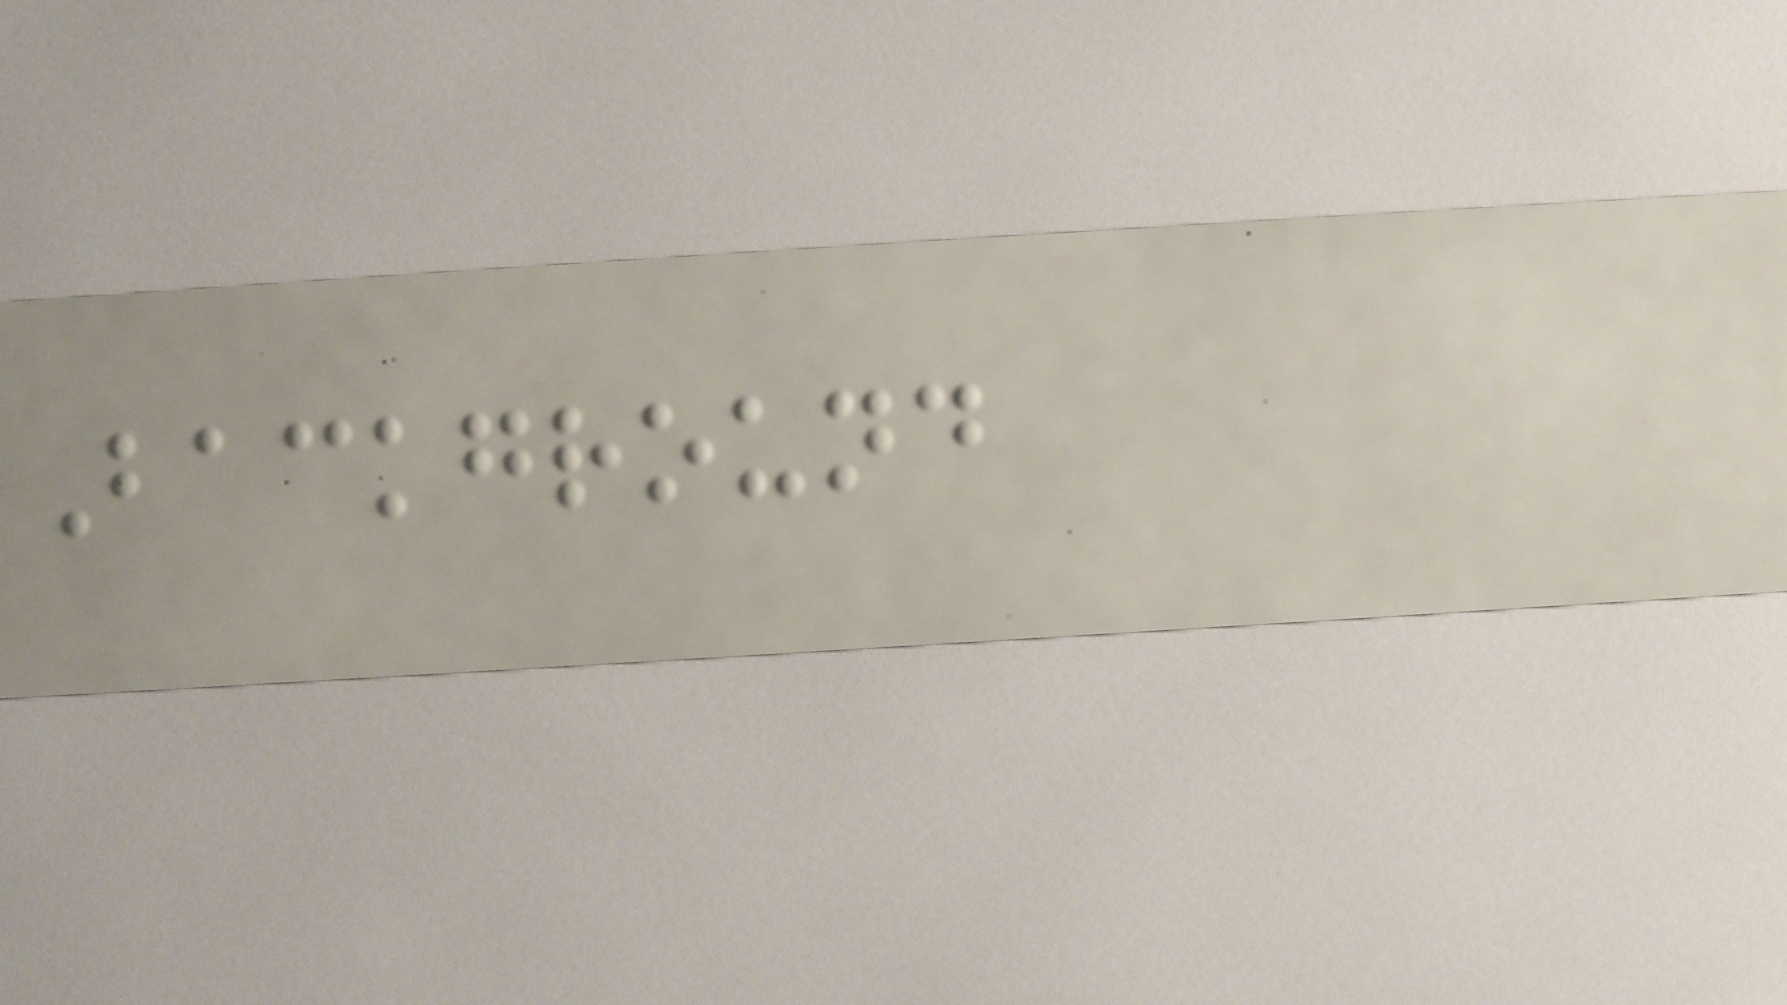Background
